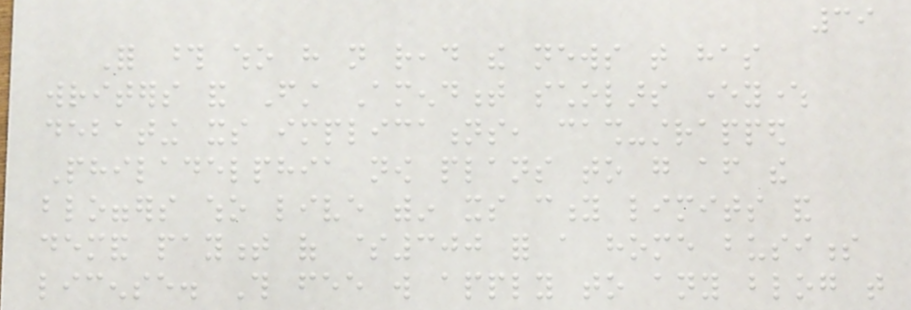39
For those who have not read the news that has
writers and First Amendment scholars everywhere
debating its implications, cash-strapped
Philadelphia now plans to go after the
bloggers who live within its city limits and
demand payment of $300 for a home business
license. This fee will apply to any blog that
